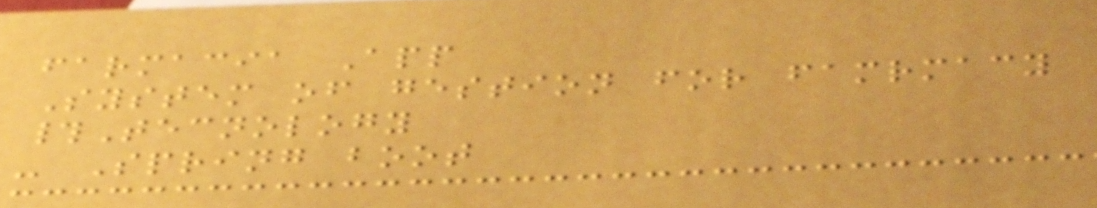farmacia App
System of gestion for famrmacy
#Tecnology
- Spring boot
